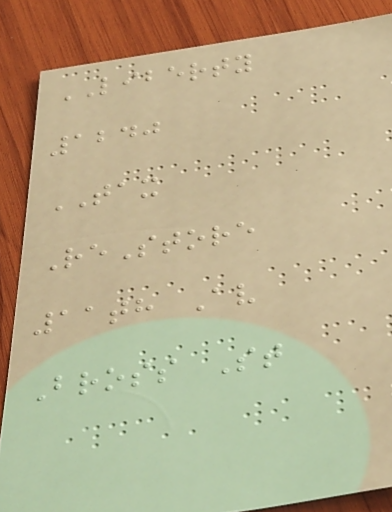LIBERTY
1240
TAX
ReStore
11th Av
Bross St
